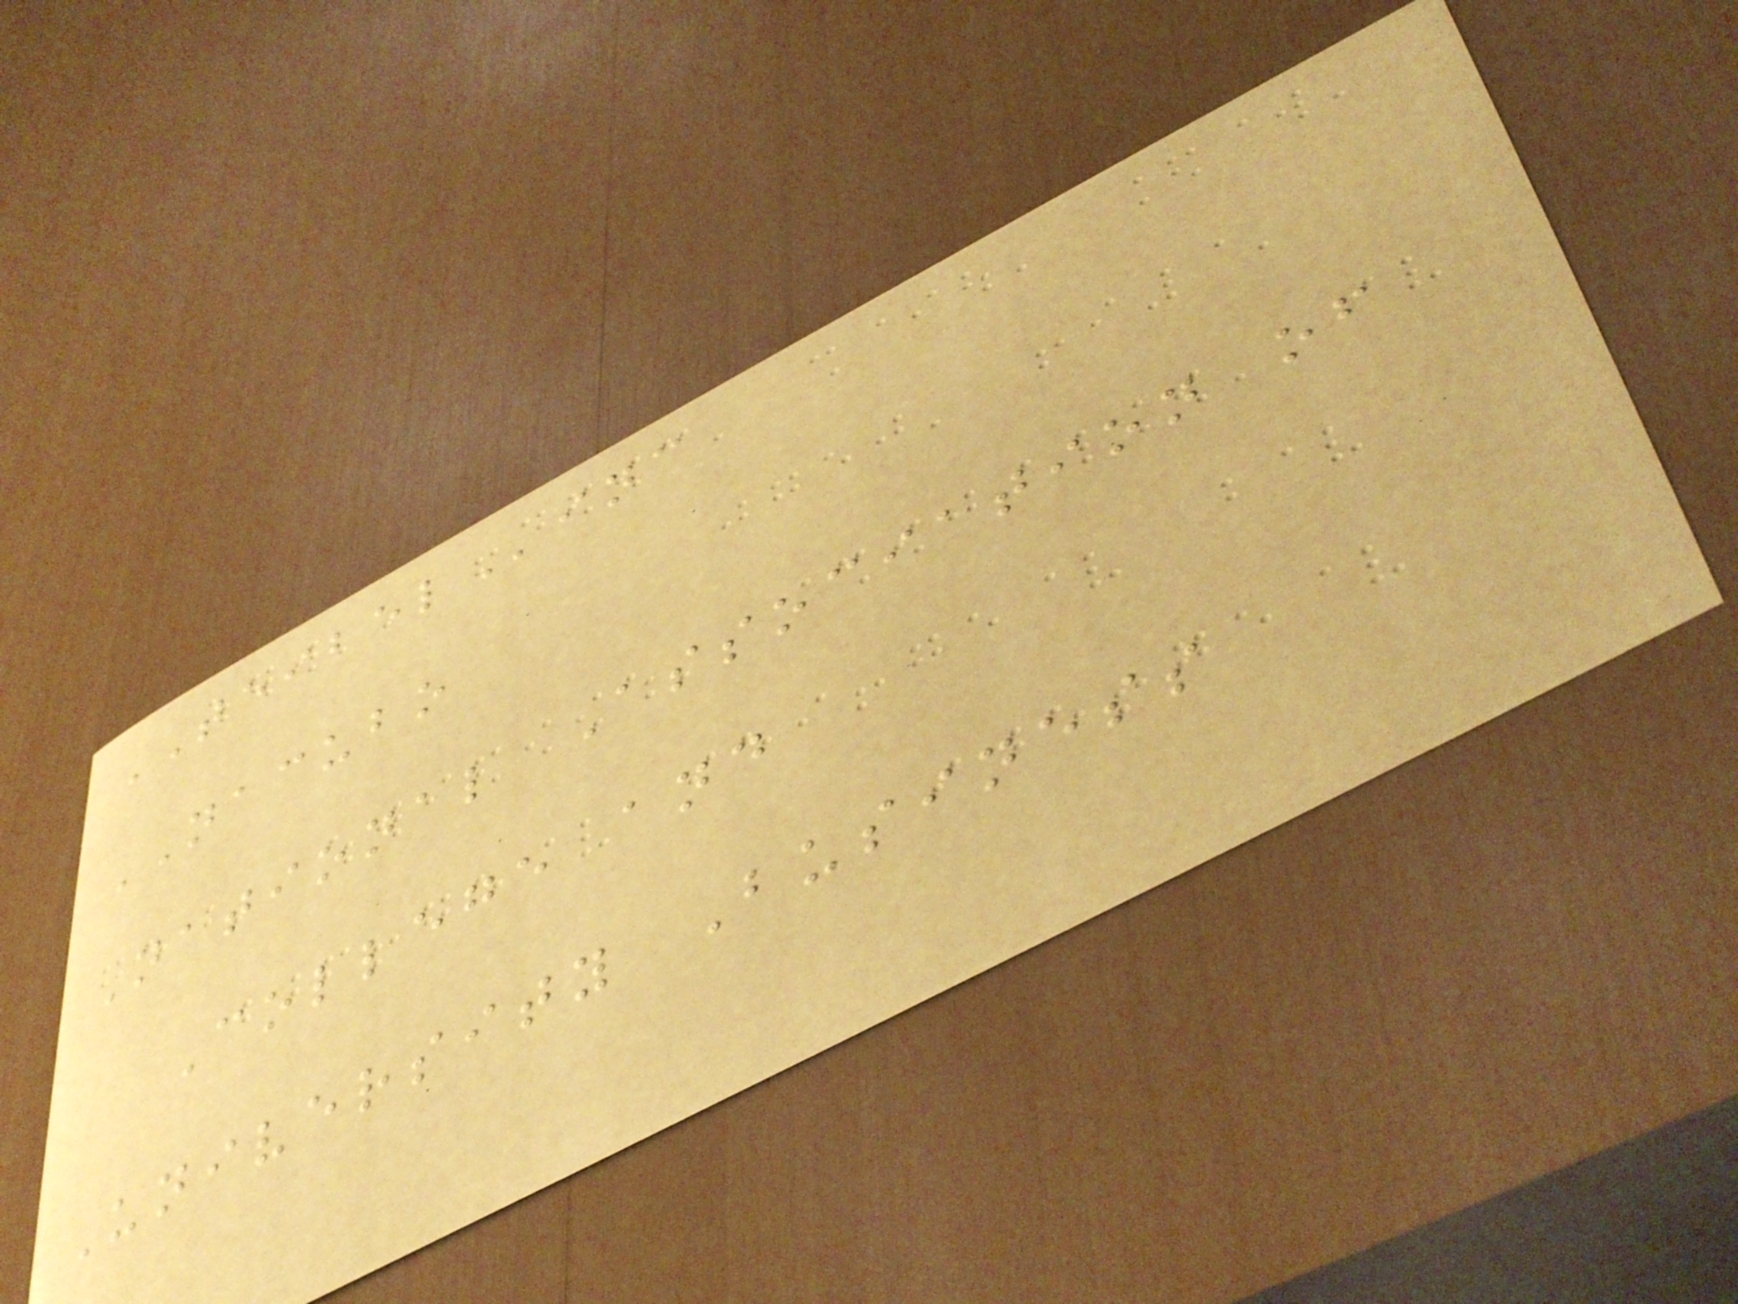TEIBELinc
NACUBO
National Association of
College and
University Business
